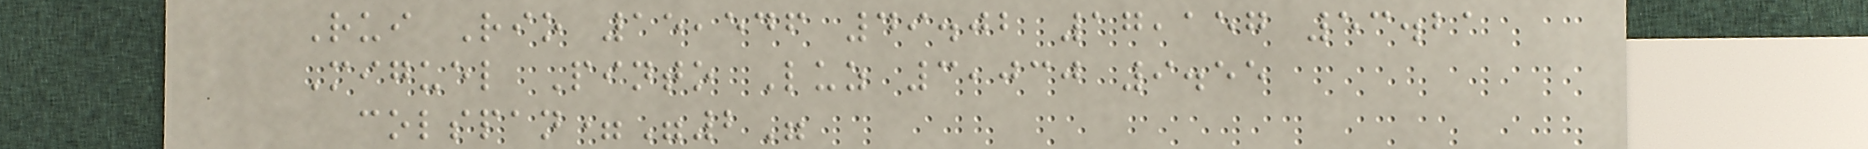Rui Rio 15,546 49.02 17,157 53.21
Miguel Pinto Luz 3,030 9.55
colspan="2"
